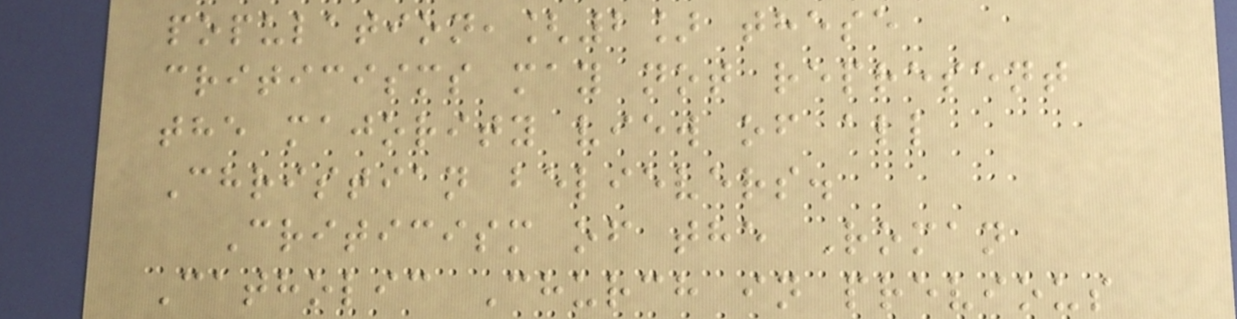population,[2] these
criticisms may not represent
the majority view of all
Christian believers.
Criticism of the Roman
Catholic Church in previous
